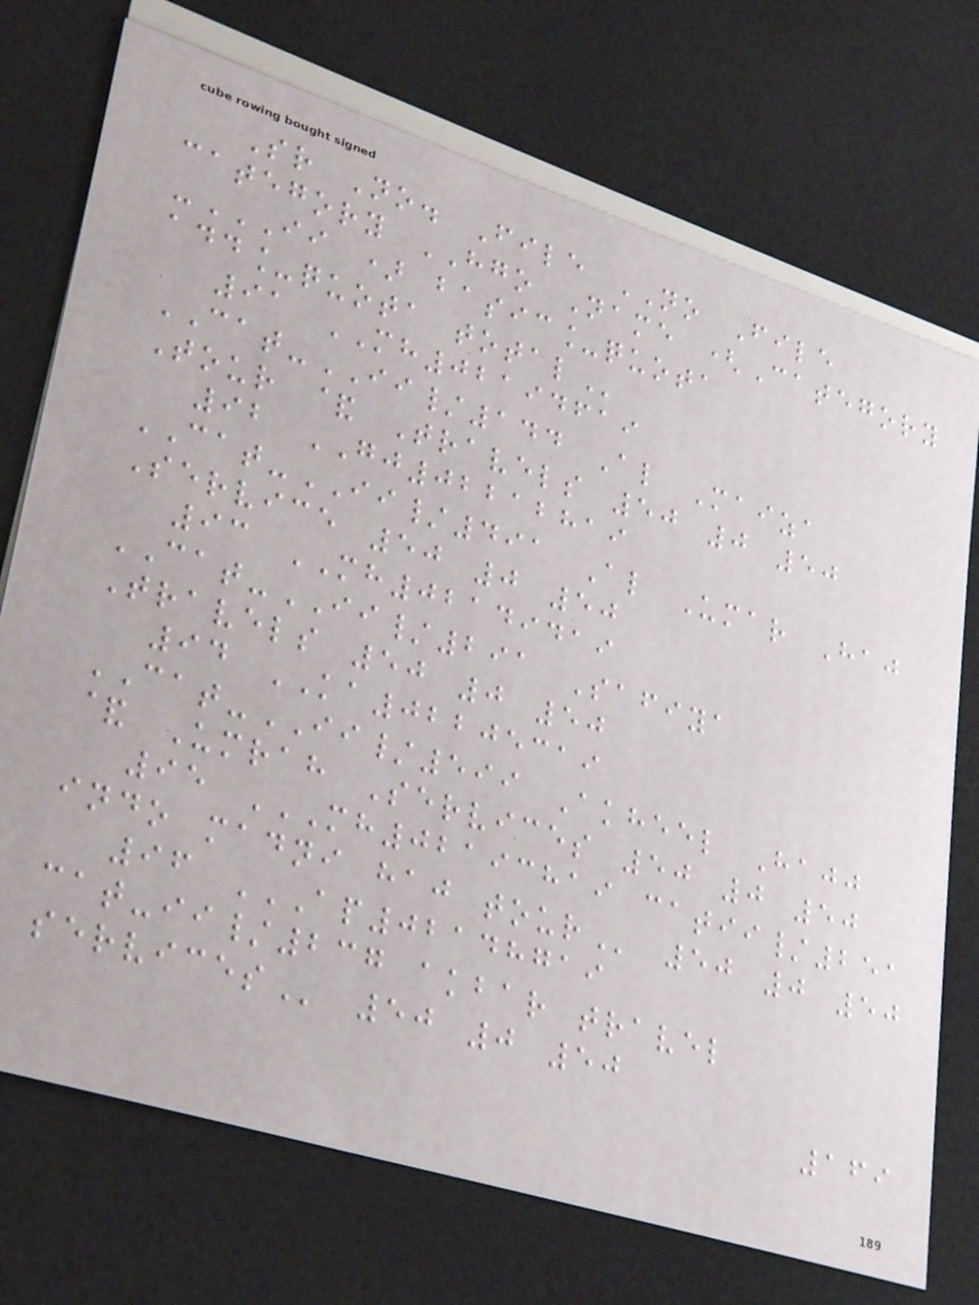Sr No. File NO File
category HGO Name (Category
-II ) BASIC_QUOTA
ADD_QUOTA TOTAL
91 MH02194619
CAT-II/144 Al Maiza
Tour & Travels 50 0 50
92 GJ02212819
CAT-II/491 Al Umar Haj
Service 50 0 50
93 MH02149419
CAT-II/291 Safiya
Travels 50 0 50
94 KA02205319
CAT-II/599 Akheel Hajj
& Umrah Services 50 0 50
95 MH02193819 CATII/251
INDO MADNI HAJ TOUR 50 0 50
96 AP02148719
CAT-II/237 AKBAR TRAVEL
SERVICES 50 0 50
169
